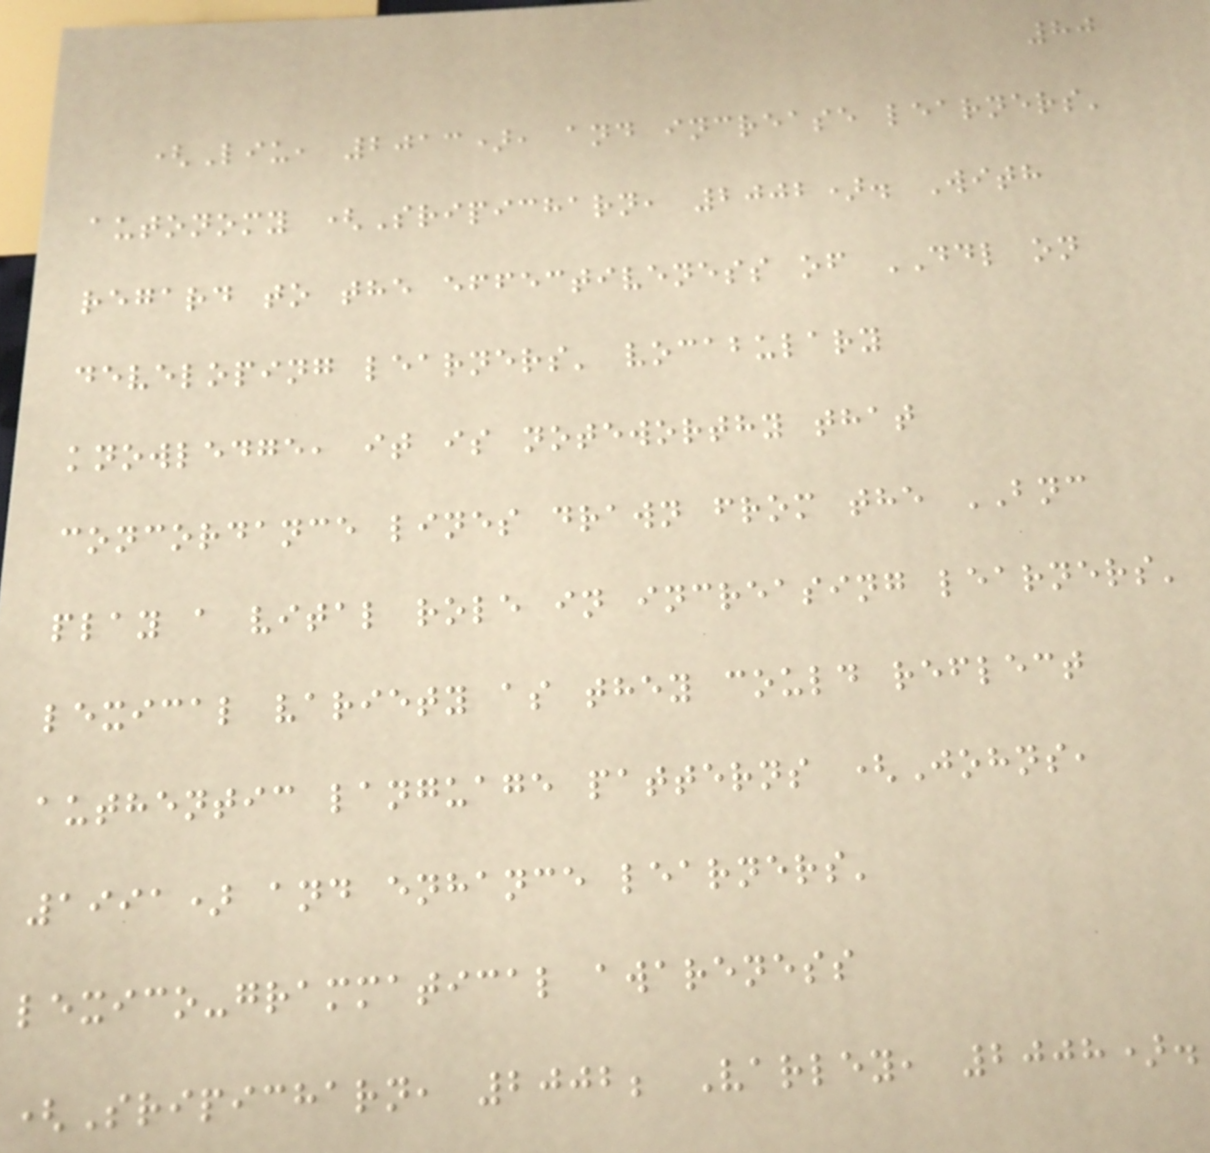80
(Liu, 2013), and increase learners'
autonomy (Sripicharn, 2002). With
regard to the effectiveness of DDL on
developing learners' vocabulary
knowledge, it is noteworthy that
concordance lines drawn from the BNC
play a vital role in increasing learners'
lexical variety as they could reflect
authentic language patterns (Johns,
1991) and enhance learners'
lexico-grammatical awareness
(Sripicharn, 2002; Varley, 2008).
